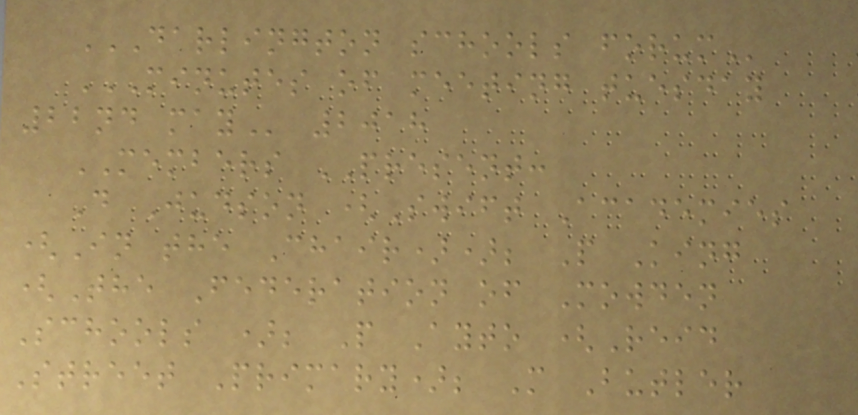DARLINGTON SCHOOLS FORUM
MINUTES OF MEETING TUESDAY
22ND MAY 2018
MEMBERS PRESENT:
D Judson (Swift Academies
(In the Chair)); P King
(The Federation of Mowden
Schools ); P Ayto (Reid
Street Primary); M Butler
